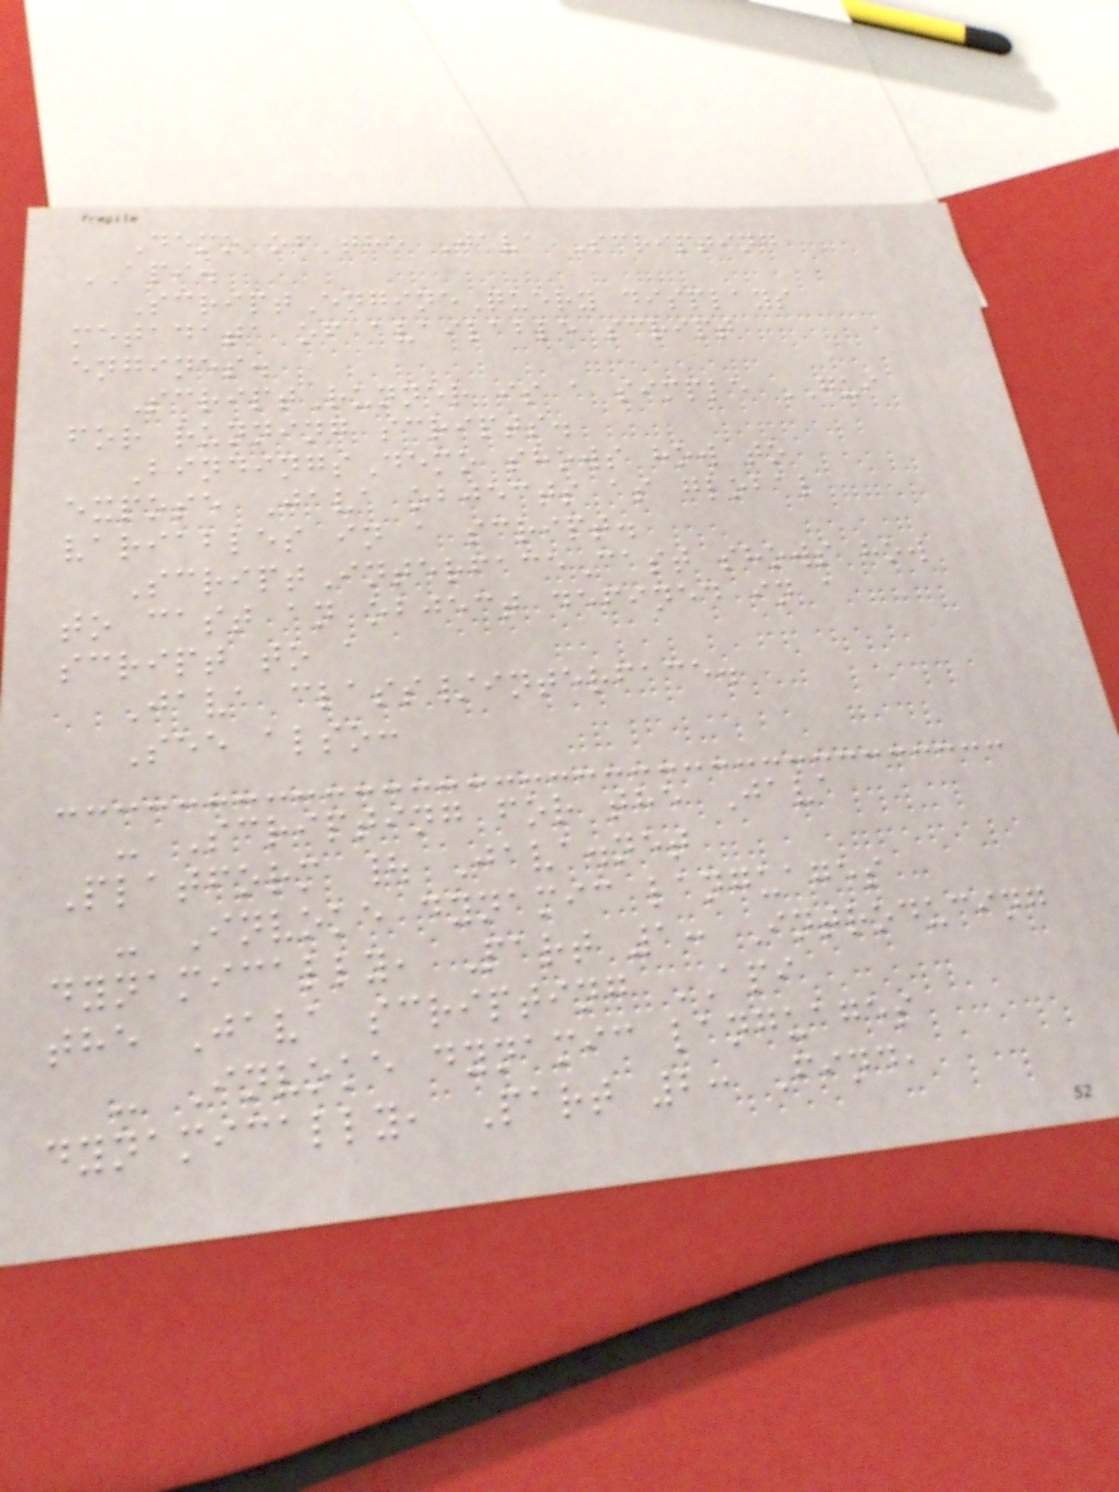Demo of the Java Scripting
API.
ScriptEngineQuery displays
metadata of available script
engines.
ScriptRunner is a simple GUI
for running scripts.
BindingsDemo shows how to
expose Java objects as global
variables in a script.
ScriptInterfaceCast shows how
to cast an object defined in a
script to a
Java class/interface.
See also:
- Scripting for the Java
Platform | Java.net
- Invoke dynamic languages
dynamically, Part 1: Introducing
the Java scripting API
- Invoke dynamic languages
dynamically, Part 2: Find,
